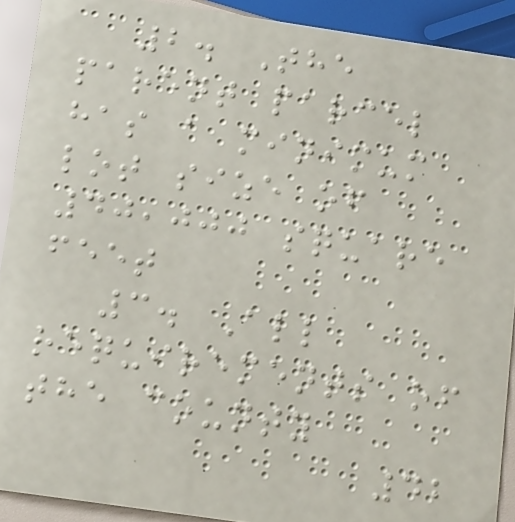2. The
parent parcel
has a minimum
lot size of
40,000 square
feet
3. All
requirements of
the county
42
